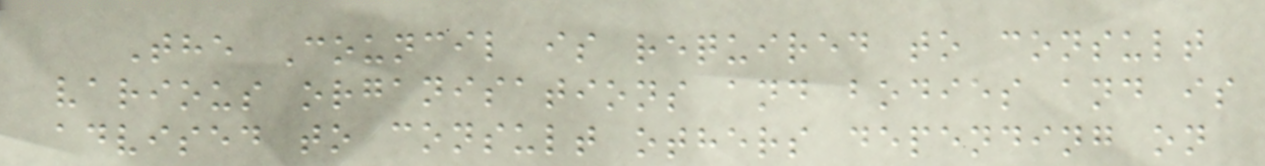The Council is required to consult
various organisations and bodies and is
advised to consult others depending on
